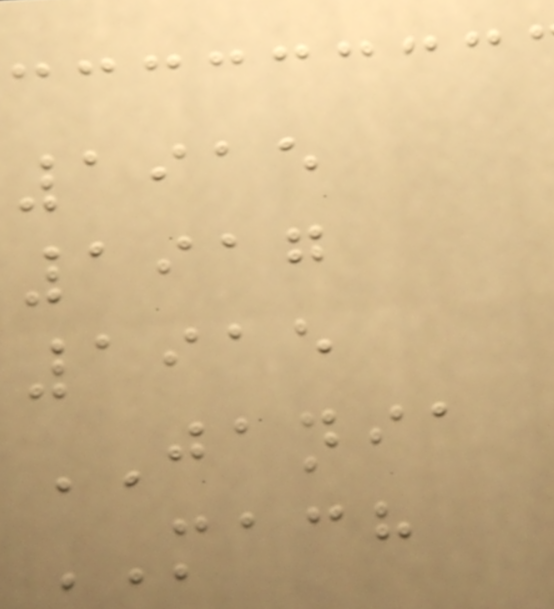1915
1917
1915
JANIA
MACH
